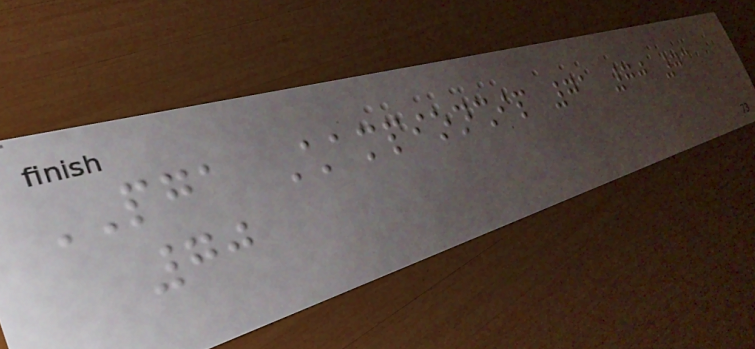PGA Championship 71 70 73
70
